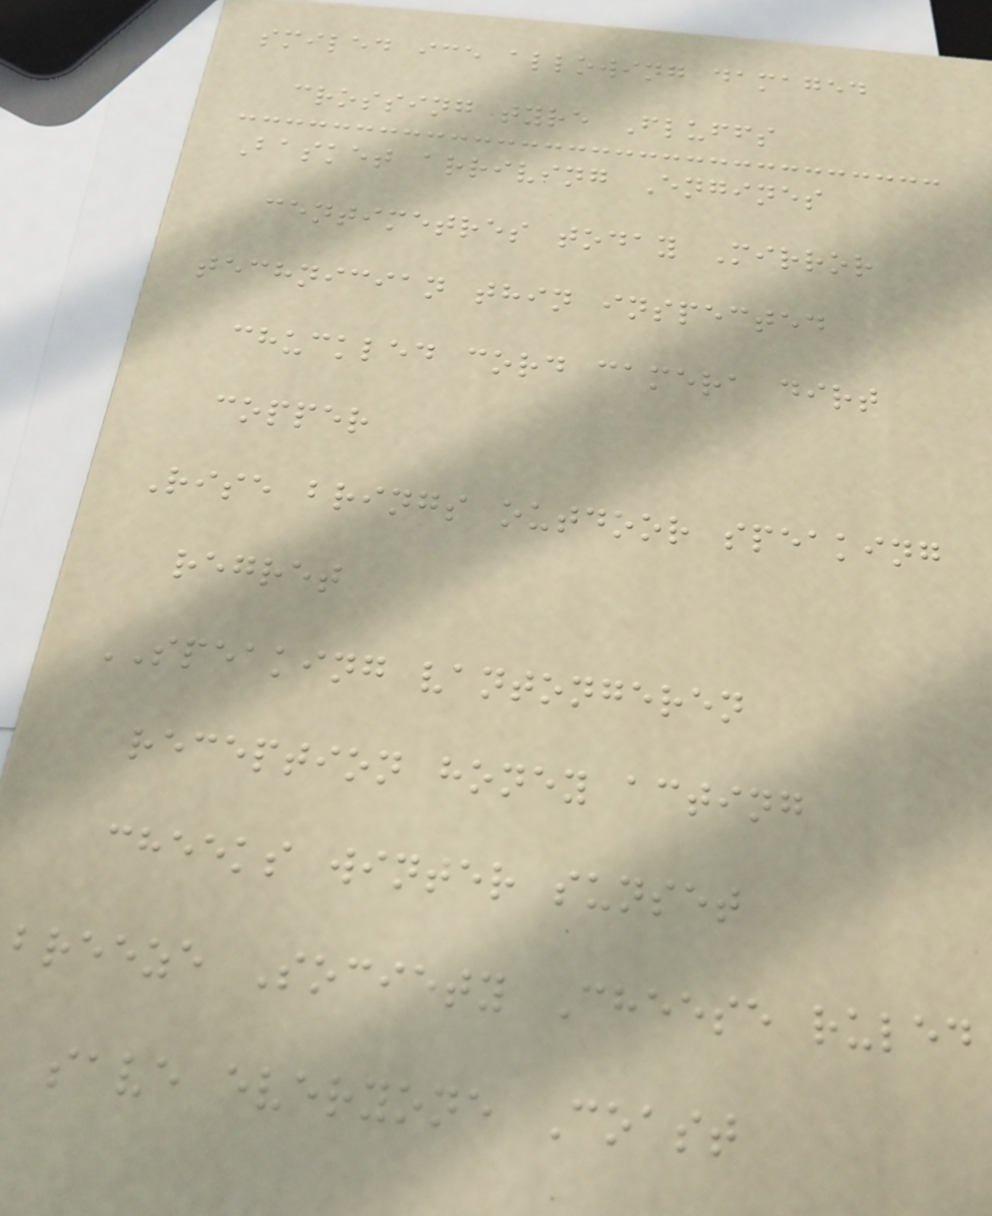smiled ice allowing damaged
crossing tyre Fluffs
Basket arriving Engines
centimetres today Mirror
technician thin inspected
chuckled cord camera dirt
copper
Rise brings outdoor speaking
regret
SPEAKING vantongeren
reception honey acting
cheeks winter sunset
breeze Society Cheese ruled
save everyone Coast
